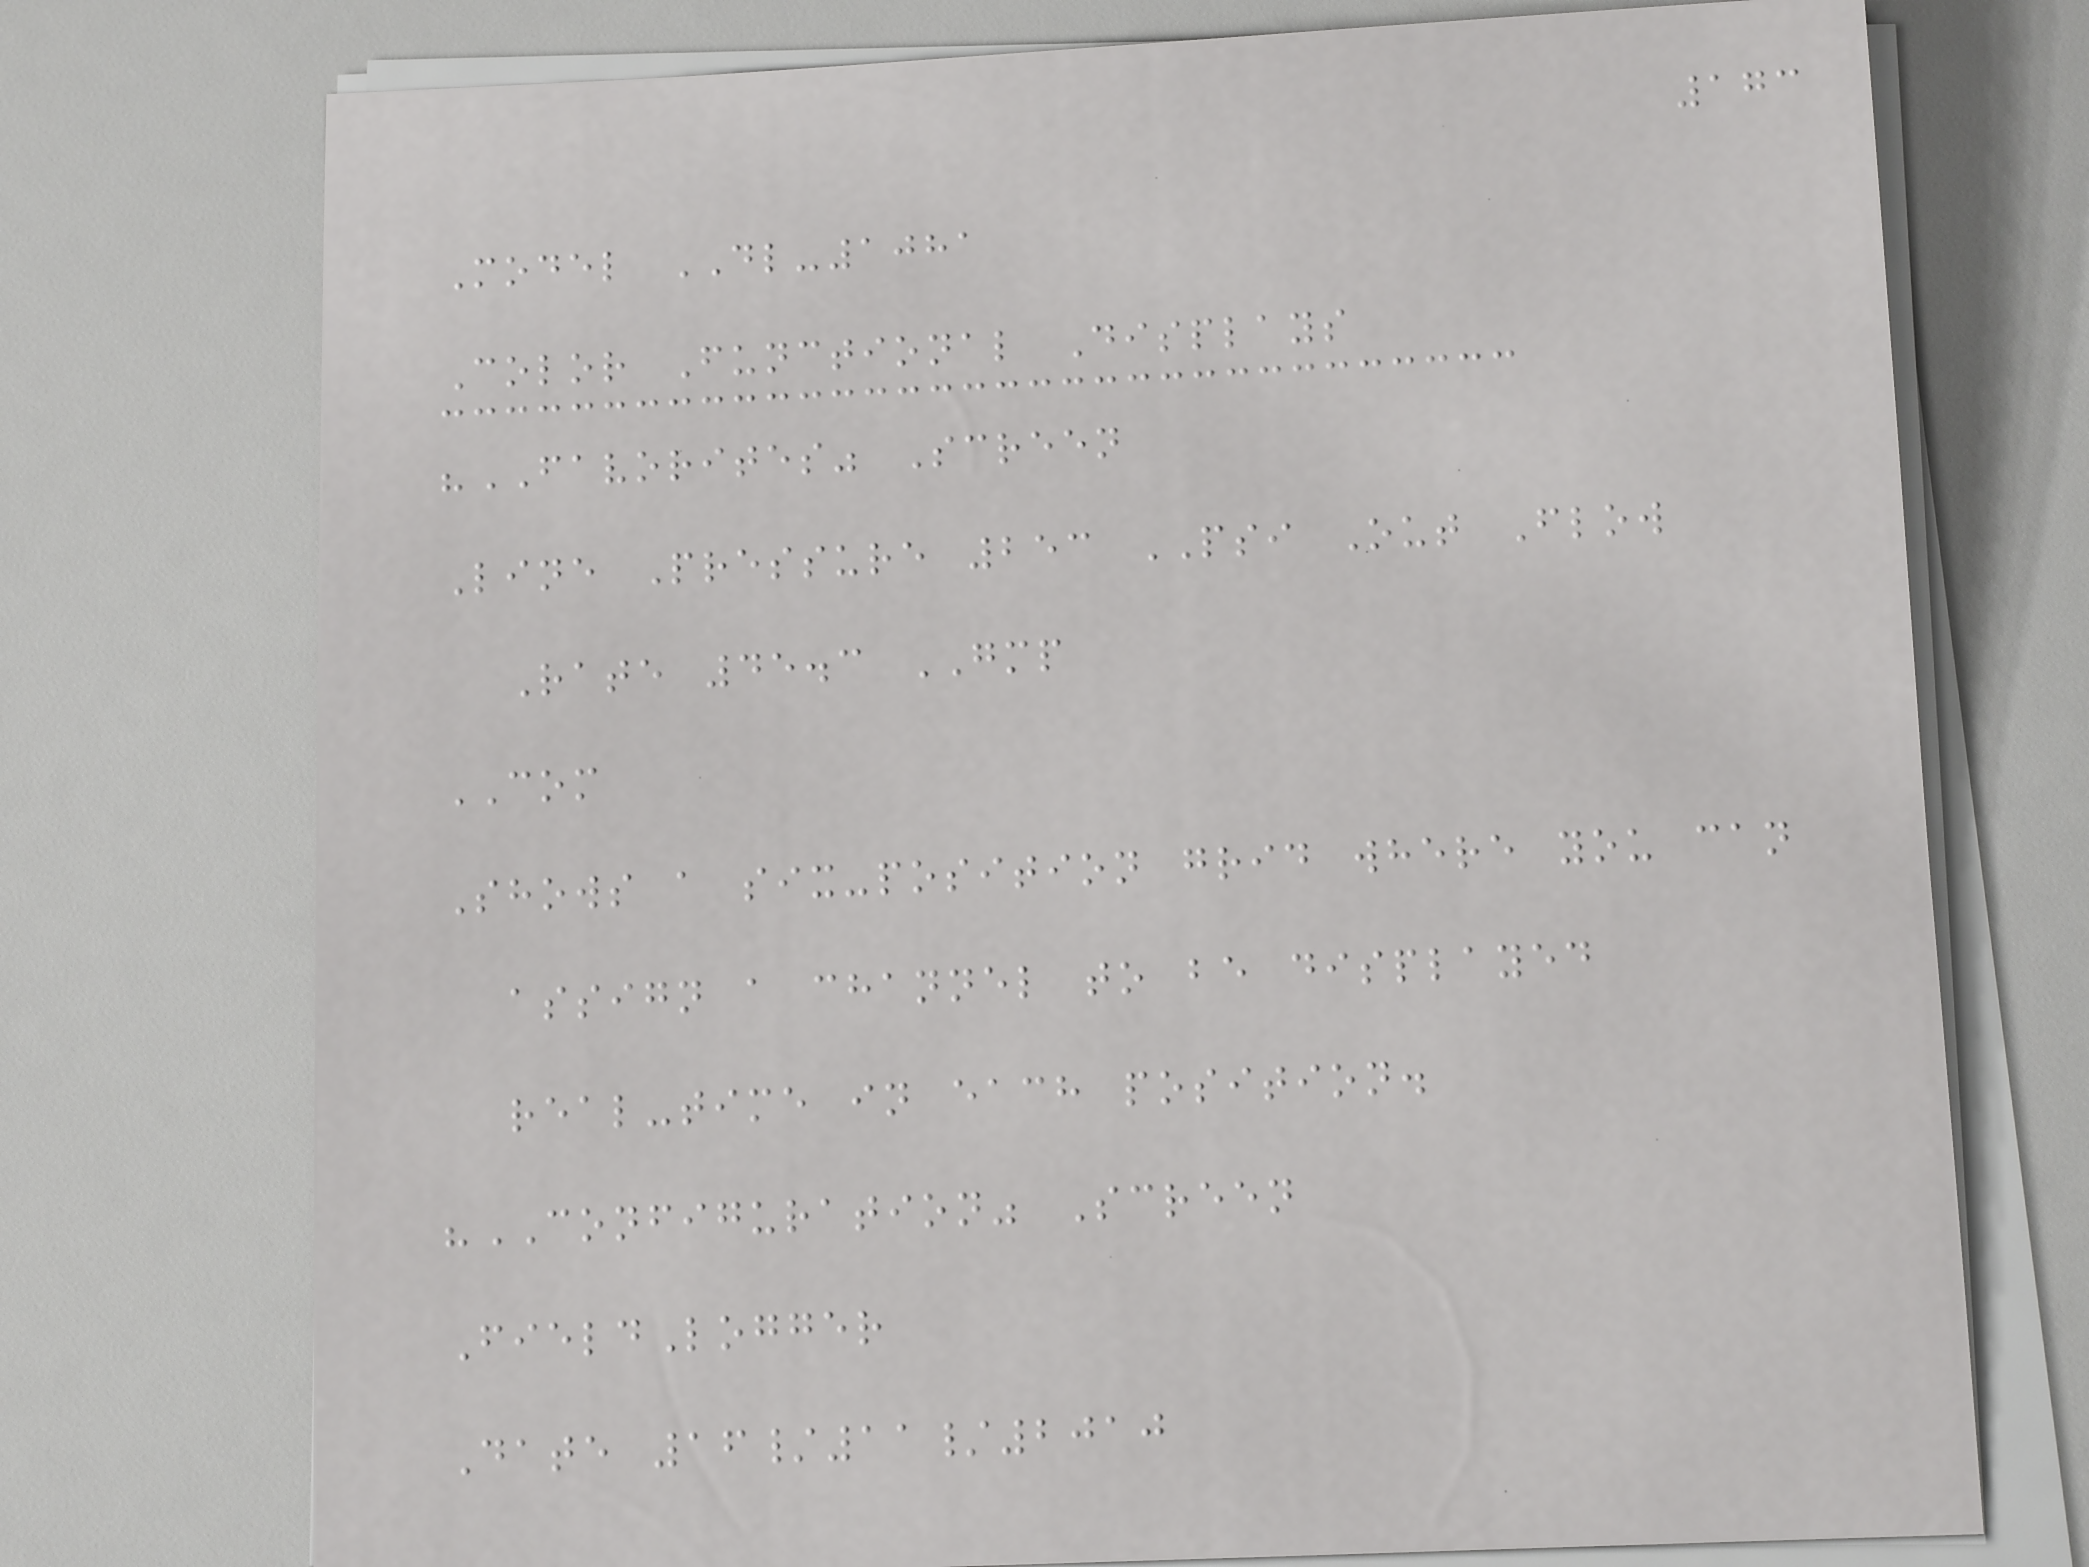173
Model DL-1081
Color Functional Displays
"FAVORITES" Screen
Line Pressure 253 PSI Out Flow
Rate 45.3 GMP
COM
Shows a six-position grid where you can
assign a channel to be displayed
real-time in each position.
"CONFIGURATION" Screen
FieldLogger
Date 16/11/2010
